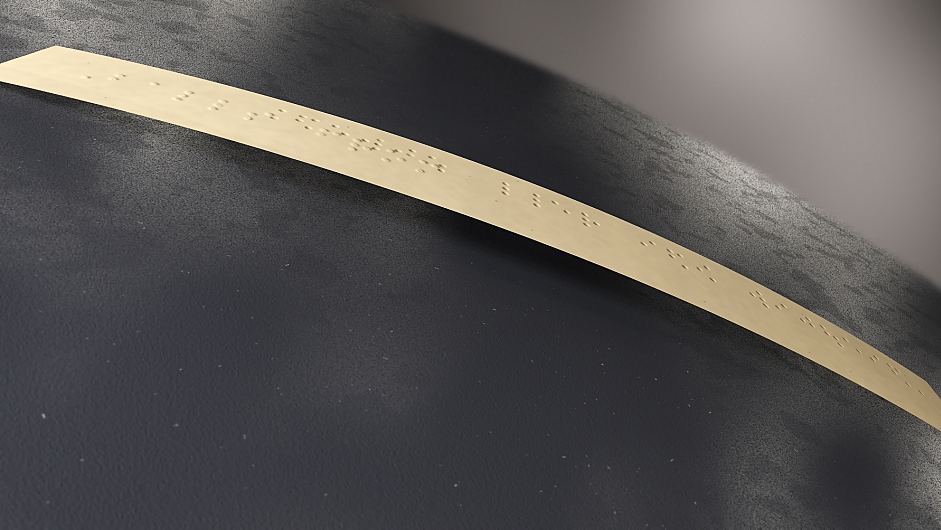Balls from
